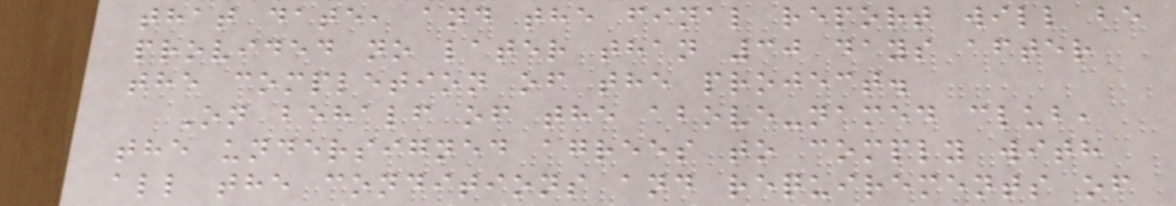that date, and the final report will be
provided no later than 30 days after
the completion of the project.
On behalf of the above-named club,
the undersigned agrees to comply with
all the conditions and requirements of
